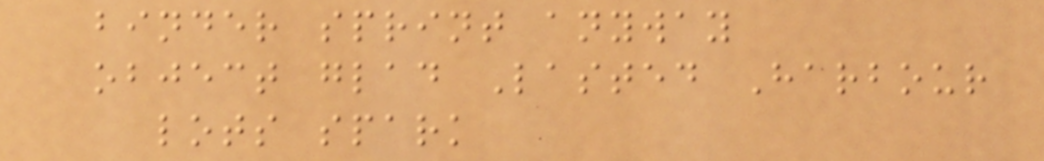binder sprint anyway
object glad Lasted Harbour
lots spark
